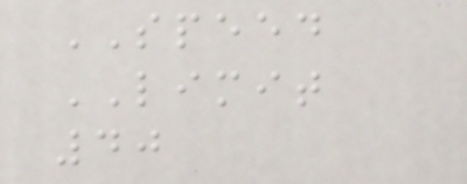SPEED
LIMIT
40
